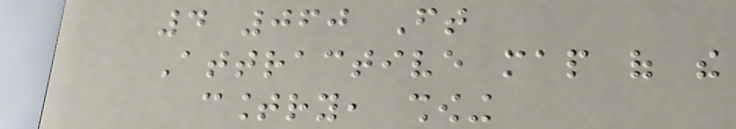4 060 Ft
Attractive map of the
country, showing
